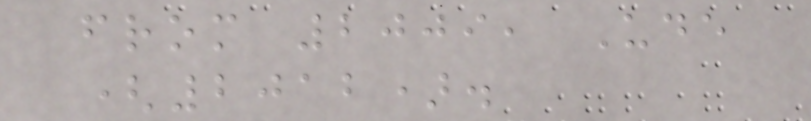from 2009, Ude
(2012).
